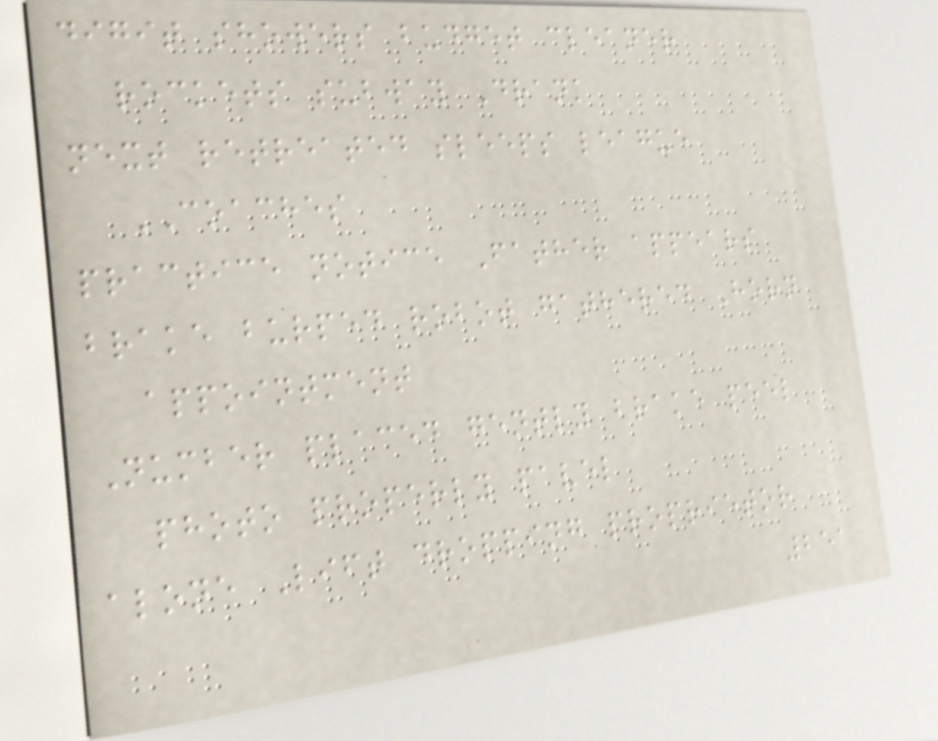digit showers budget cleaner
rockets subway Drank
next retreated sleeps league
COACHES
practice notice Father appears
brake burped robot gathered Horn
appointment
Number placed gently brake peel
photo properly pavel
alone Lift dropping proprietor
251
